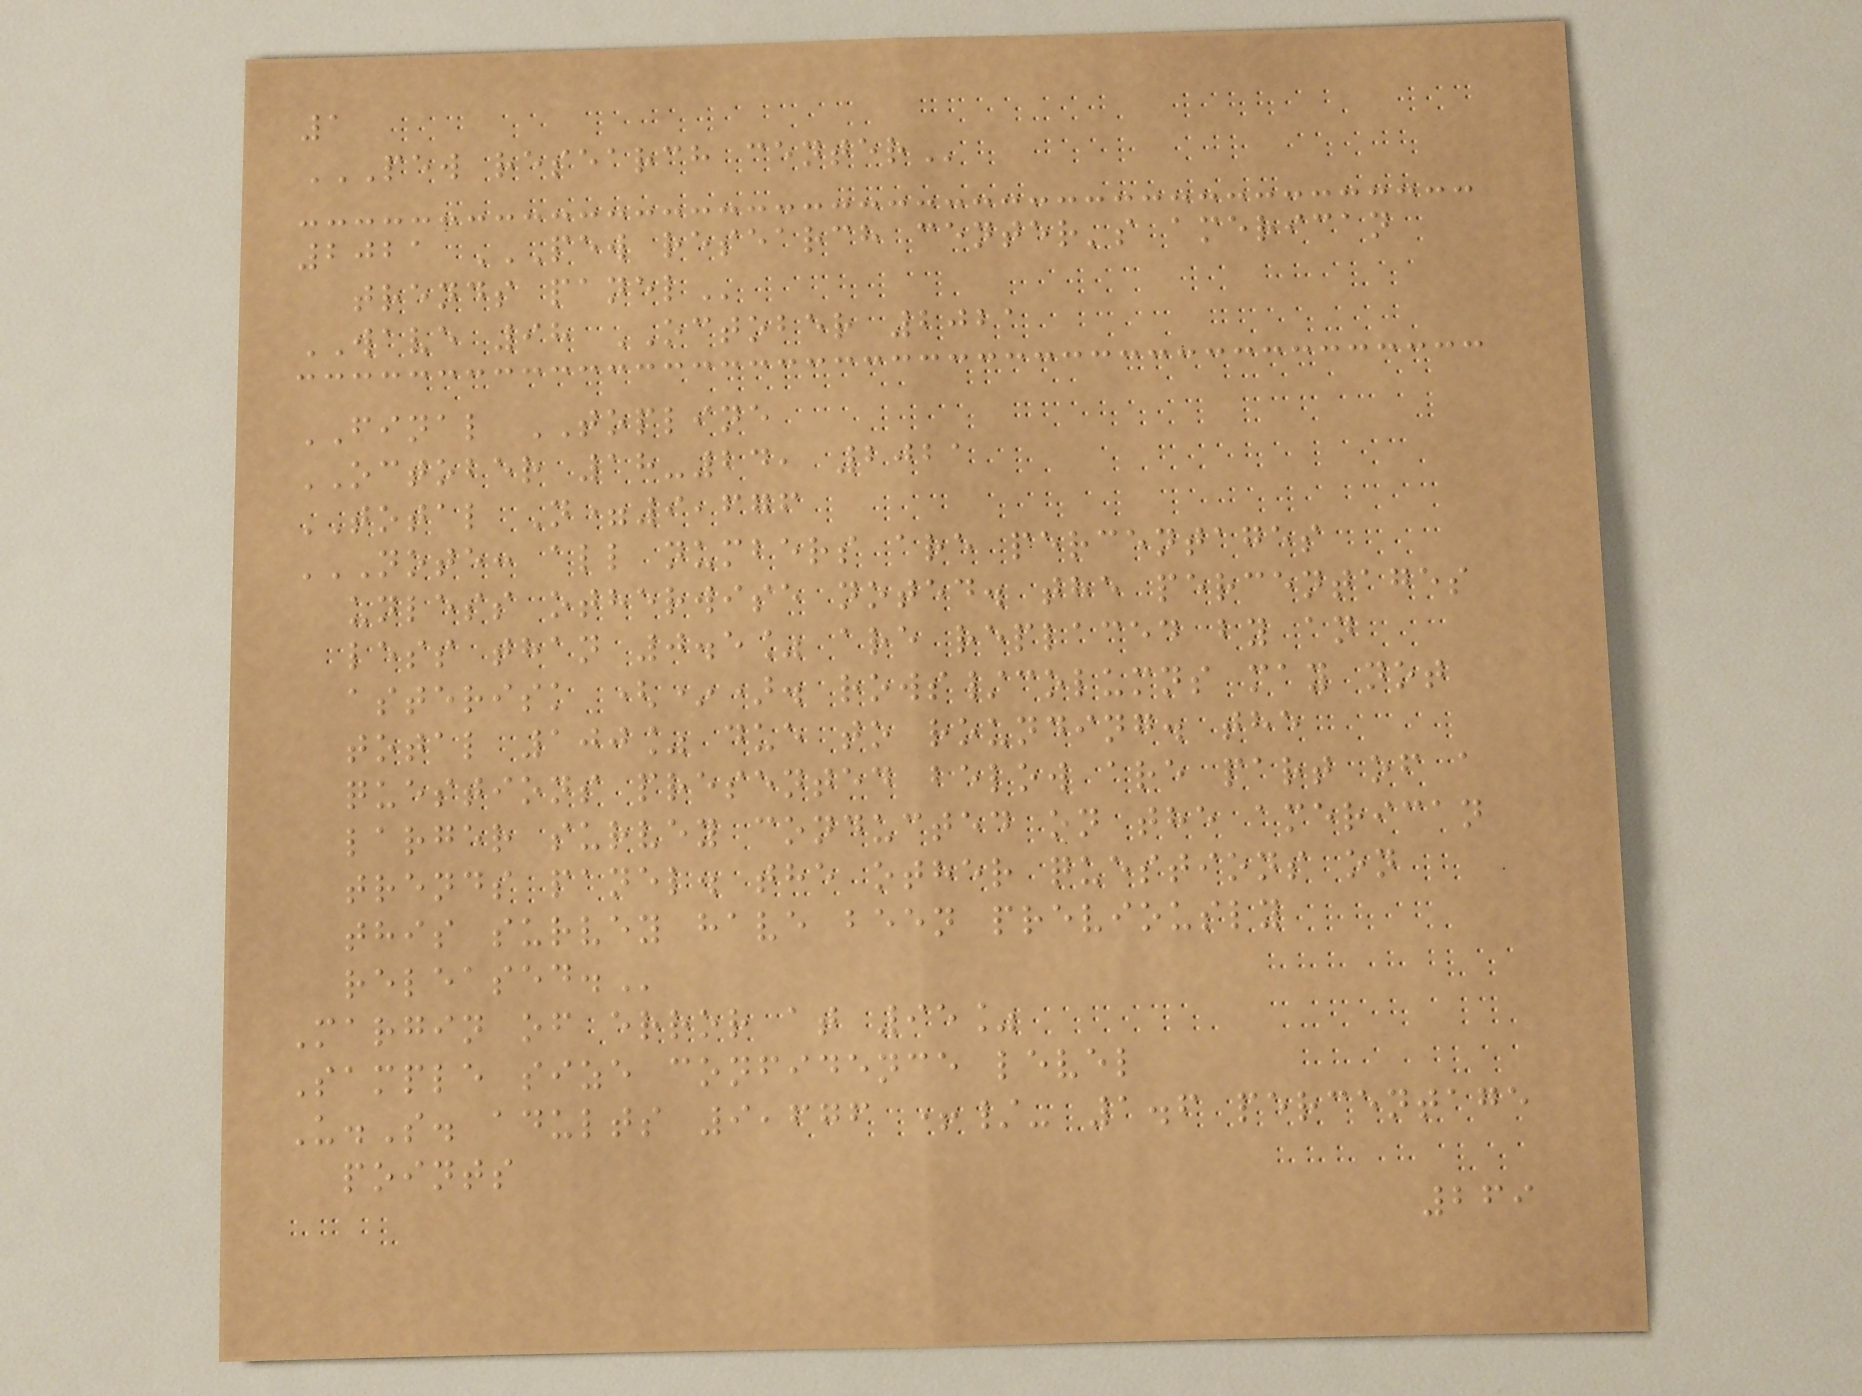1
PEW RESEARCH CENTER
2021 PEW RESEARCH CENTER'S AMERICAN
TRENDS PANEL
WAVE 98 OCTOBER 2021
FINAL TOPLINE
OCTOBER 18-24, 2021
TOTAL N=9,676
NOTE: ALL NUMBERS ARE PERCENTAGES
UNLESS OTHERWISE NOTED. THE PERCENTAGES
LESS THAN 0.5% ARE REPLACED BY AN
ASTERISK (*). ROWS/COLUMNS MAY NOT
TOTAL 100% DUE TO ROUNDING. THE
QUESTIONS PRESENTED BELOW ARE PART OF A
LARGER SURVEY CONDUCTED ON THE AMERICAN
TRENDS PANEL. THE OTHER QUESTIONS ON
THIS SURVEY HAVE BEEN PREVIOUSLY
RELEASED.
Margin of error at 95%
Sample size confidence level
U.S. adults 9,676 +/- 1.6 percentage
points
269
